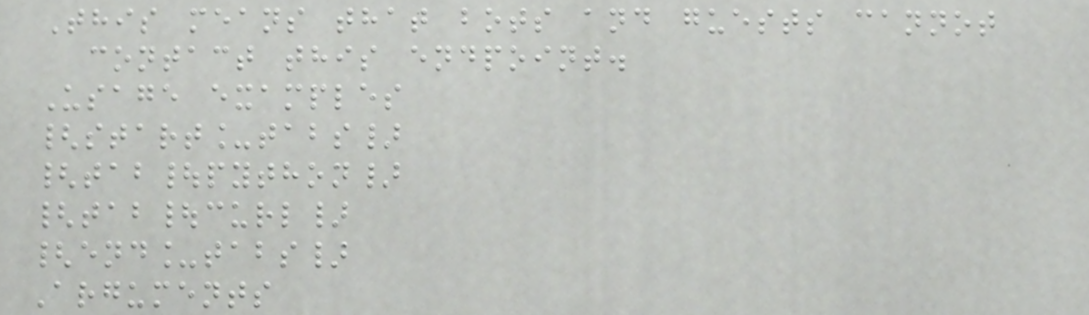This means that bots and guests cannot
contact this endpoint.
Usage examples
{start_tabs}
{tab|python}
{tab|curl}
{end_tabs}
Arguments
